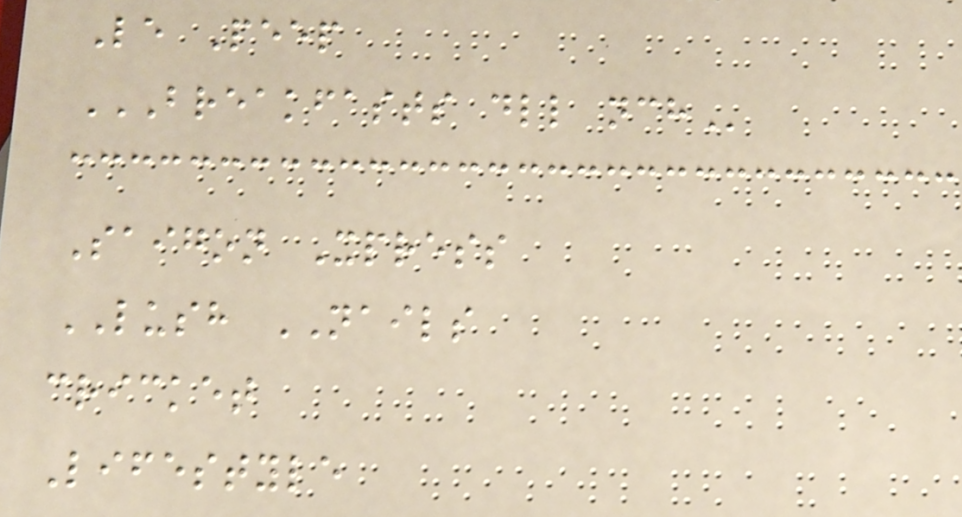Le Peep
BREAKFASTS DLL NCH
Saigon Xpress
LUSH NAILS
cricket
Lifestyle
